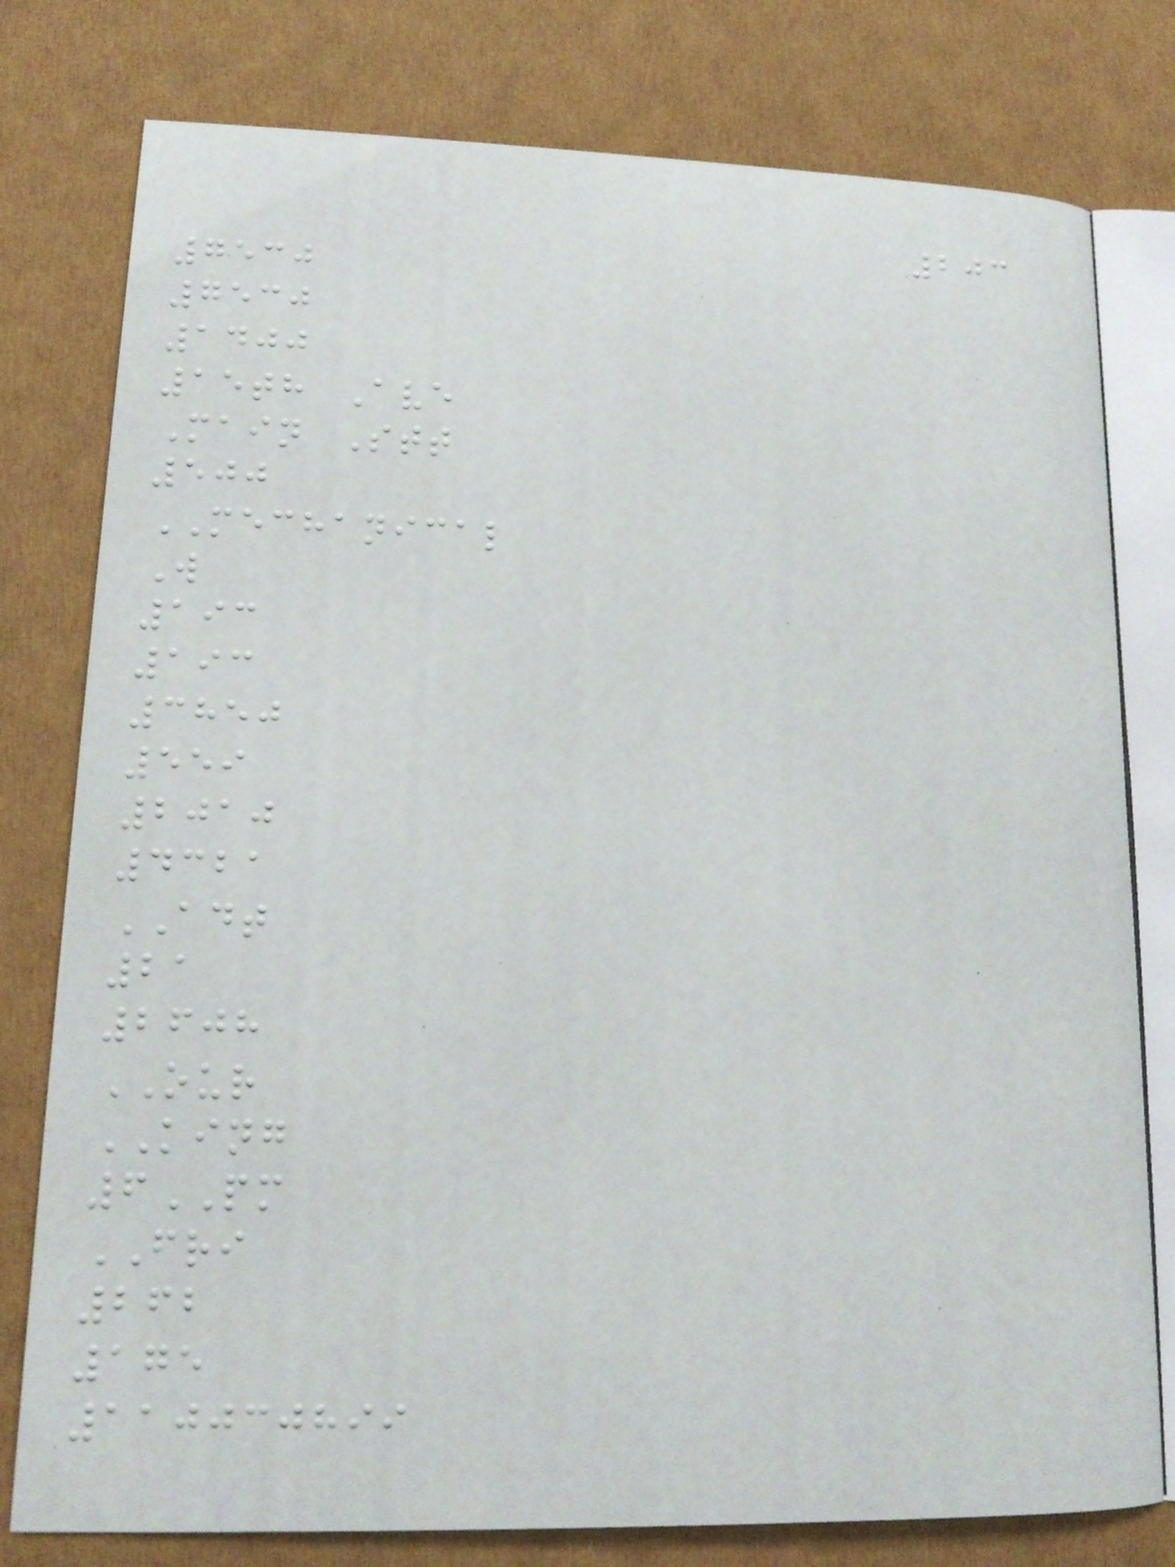203
7530
7530
1400
15th Ave
Main Stt
500
MECHANICAL
W
193
193
3850
559
2010
4321
ADT
21
2608
OUR
KING
6PM
FRI
262
175
110030899
